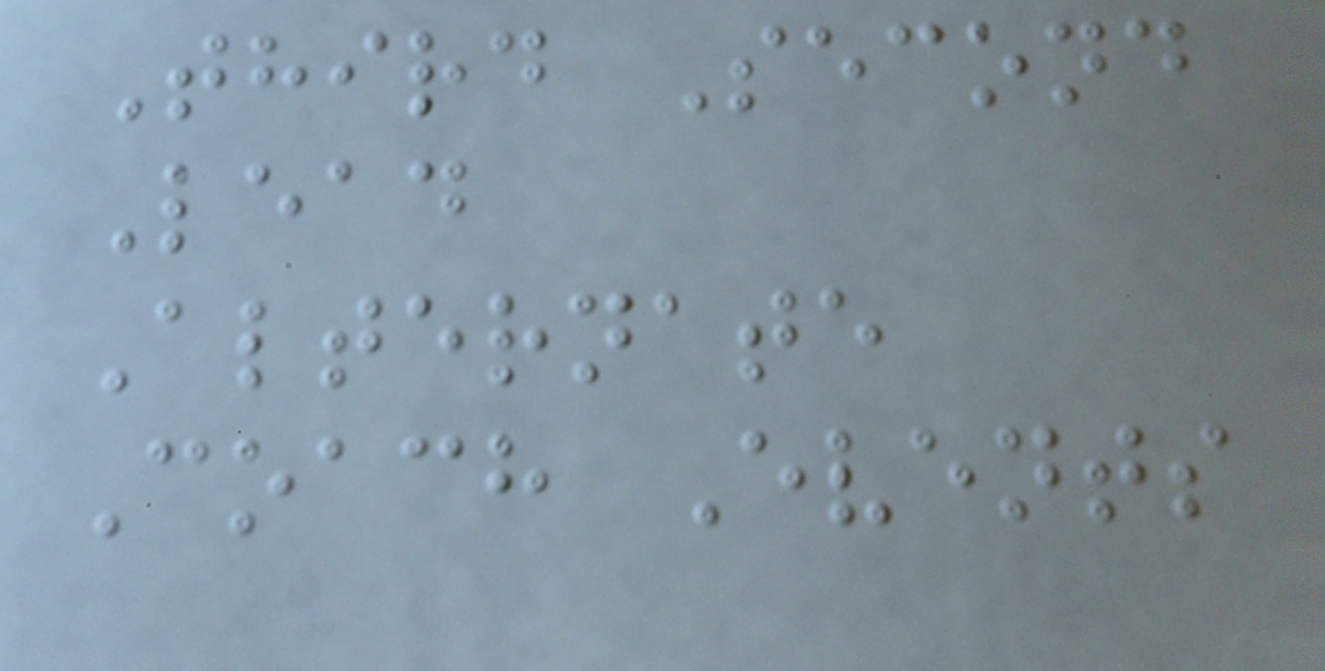Third Second
Lead
Alternate
Coach Events
